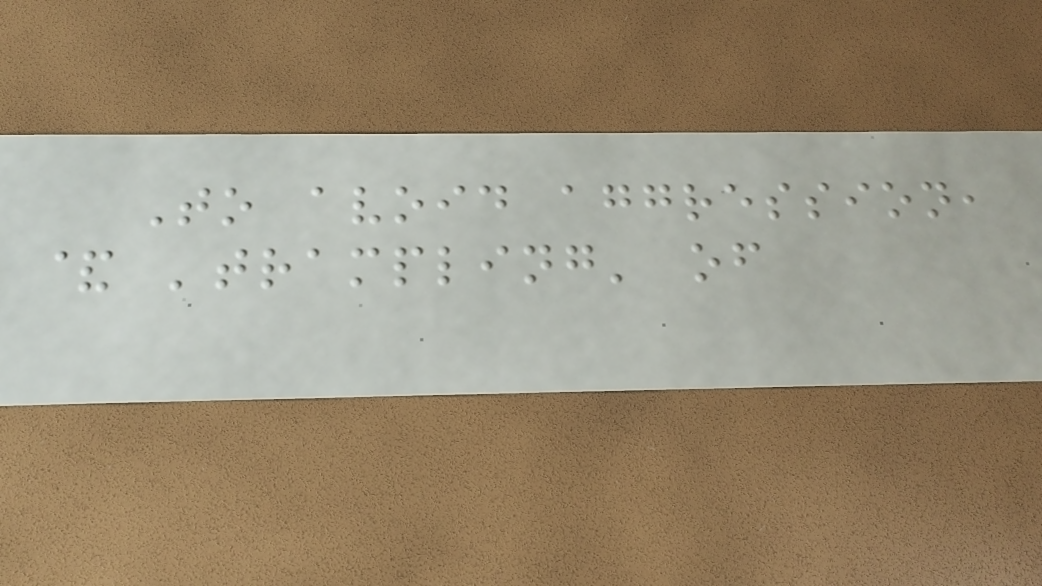To avoid aggression,
& 'trampling' of
